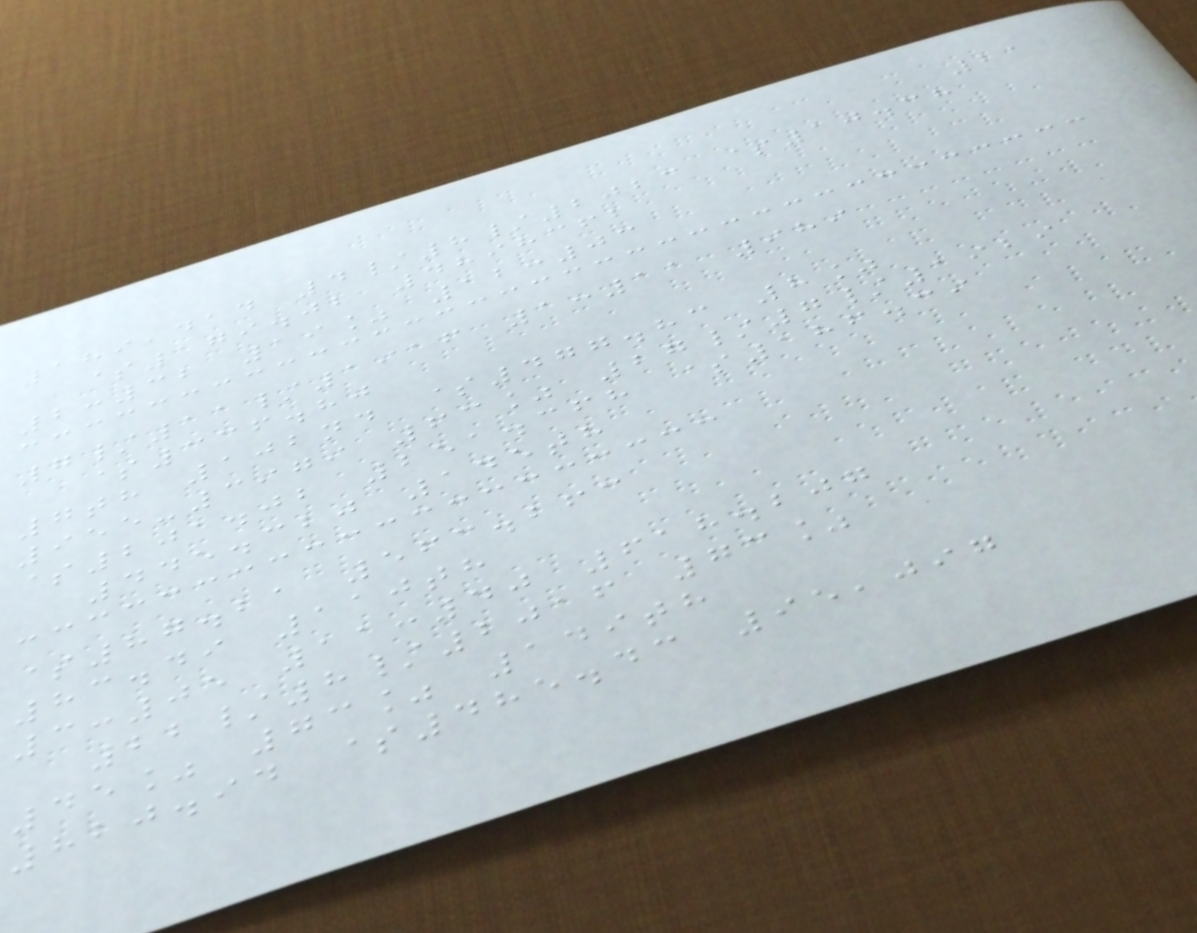21
189,414 4/8/2023 $10.38
$179.02 4898362
2:32 19% 12:03
7/11/1916 1:11 989
$336.80
7th 102nd $477.83 8%
955-3979 63% 27/7/1929
$201.02 251.368 $186.39
445.320 145th
$87.21 563.263
83.49 110th
3:05 11:40 618.207
22/8/2016 73%
45% 73% 149th
820.94 $485.43 95,097
